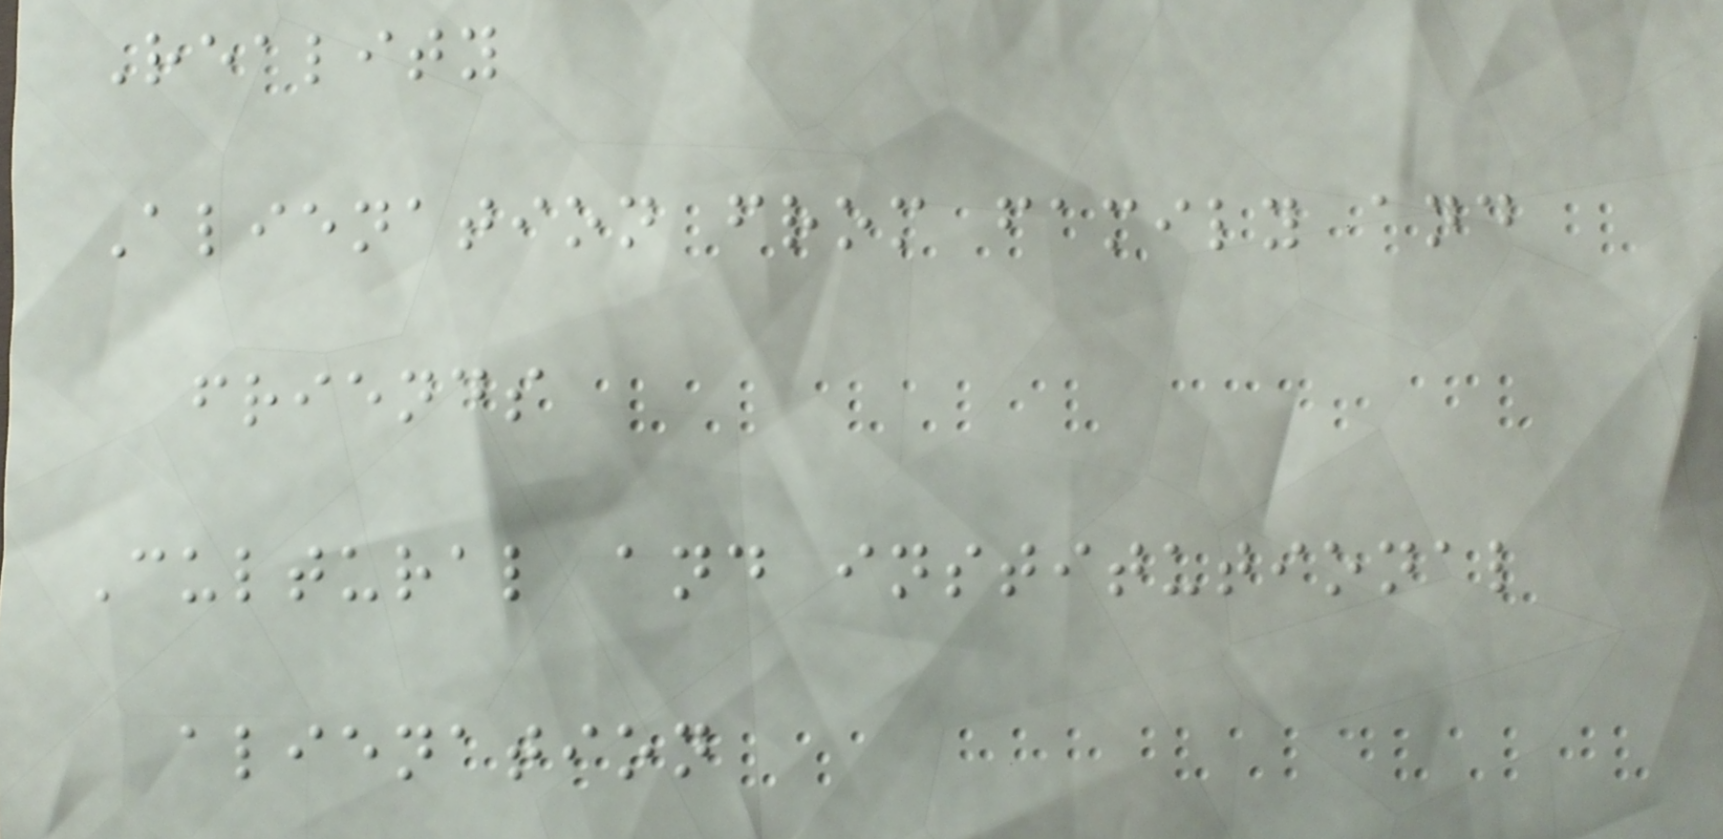Reality
Alienation from family and
friends
Cultural and institutional
alienation
